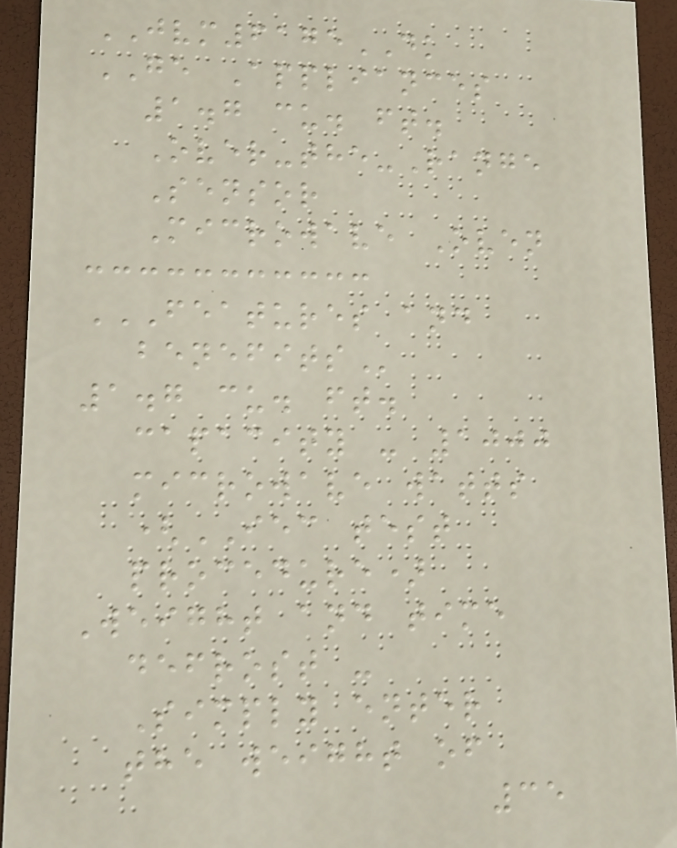JVM6175DK
GE Appliances
1.7 cu. ft.
Over-the-Range
Sensor
Microwave Oven
FEATURES AND
BENEFITS
1.7 cu. ft.
capacity - 1000
microwave watts
(IEC test
procedure)
Weight and time
defrost -
Simply enter
the weight of
35
